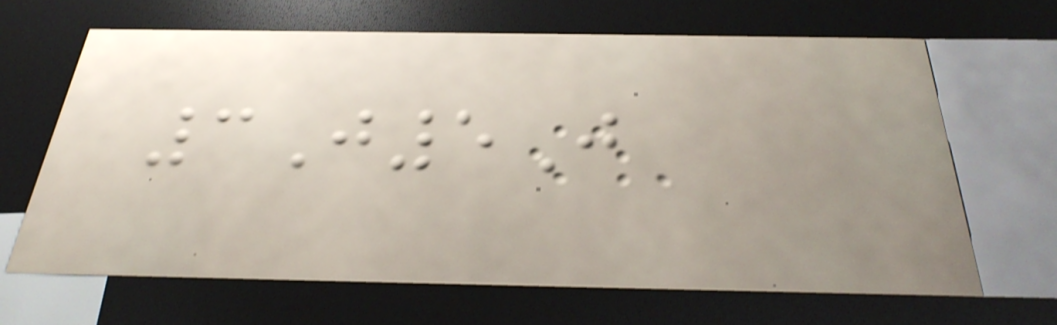3J5J
